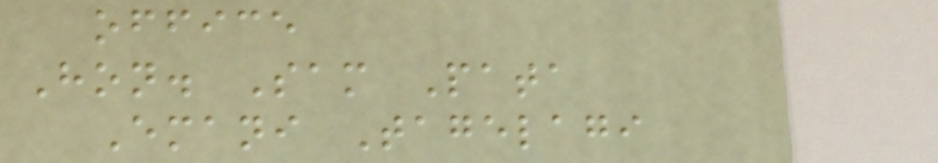office
Hon. Sam Pata
Emani Tagelagi
